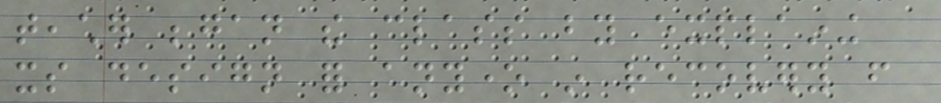teacher began the class by explaining
its design for anyone in recovery from
